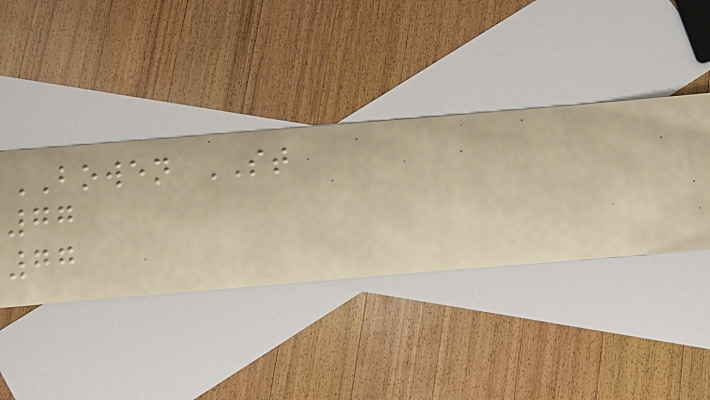BOWEN ST
77
77
